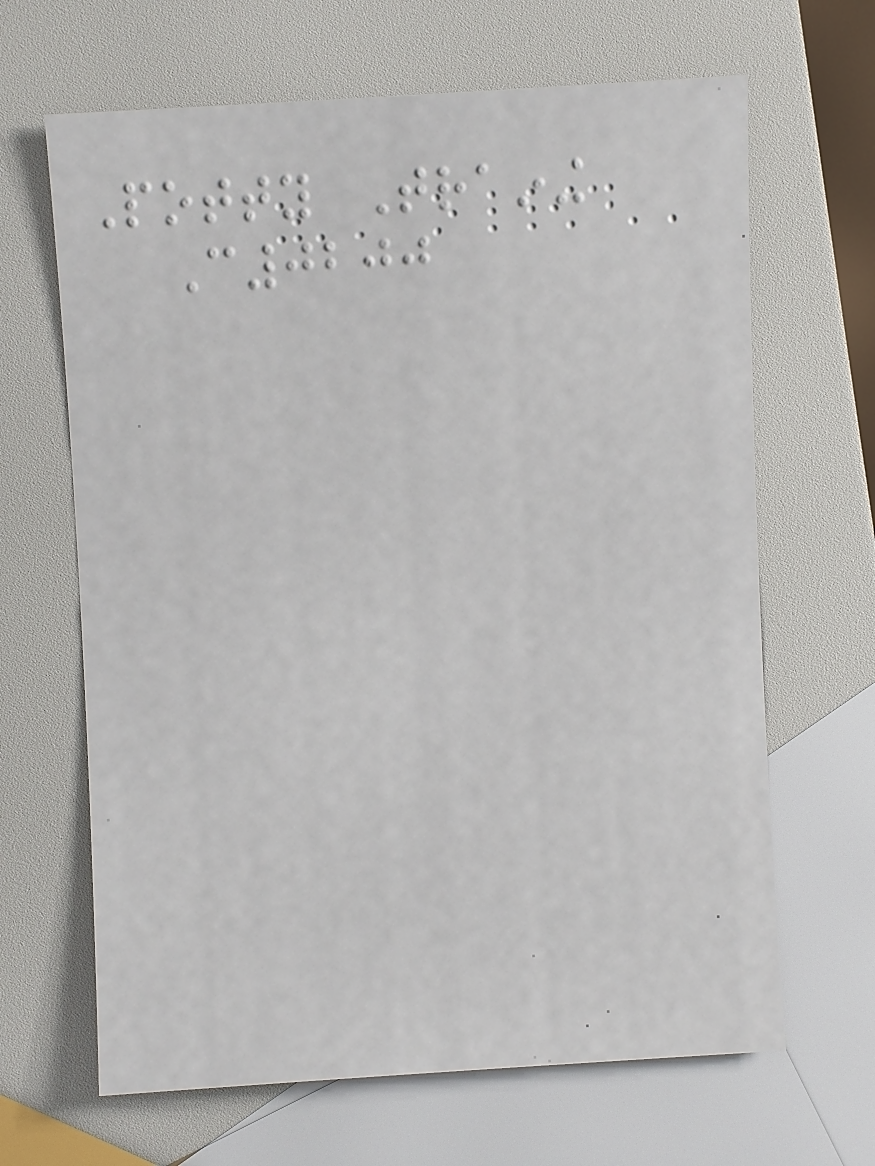Potty Training
C0200
